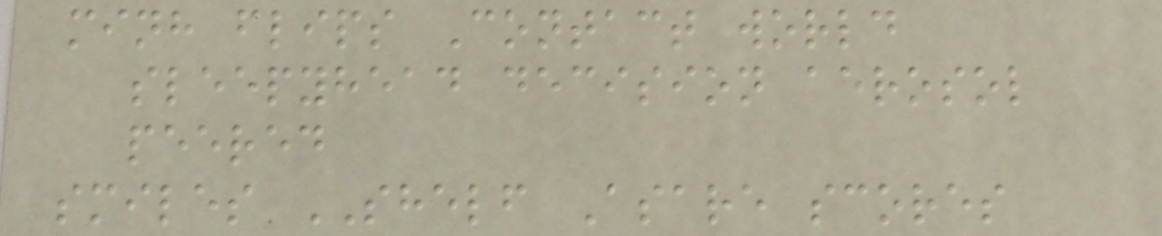minh flips Contact world
sleepyhead decision aerosol
peered
smiles SHELF Asare scores
